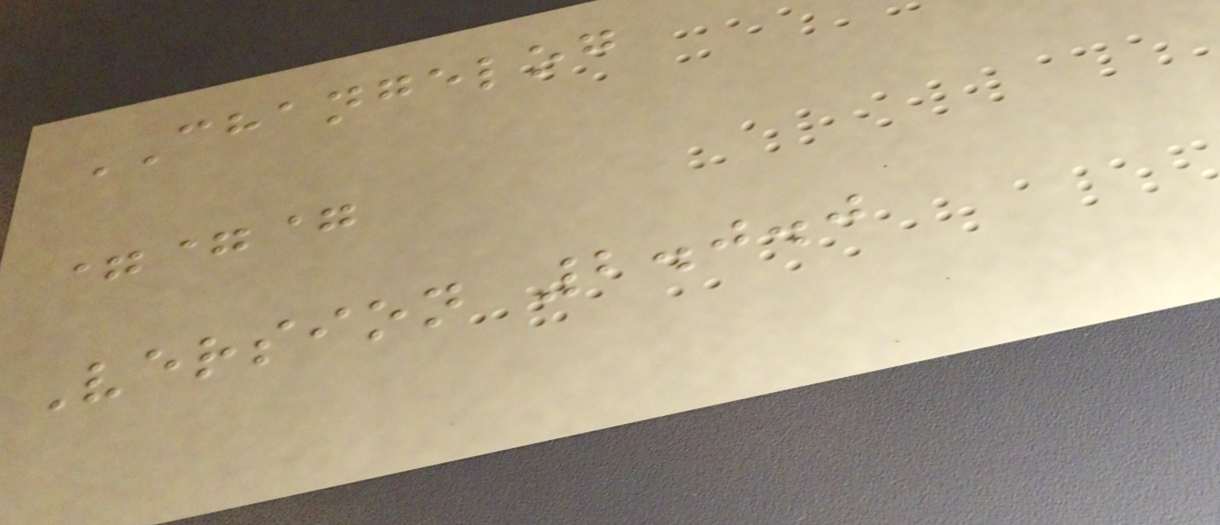CHANGELOG
===
Version 2.0.0
